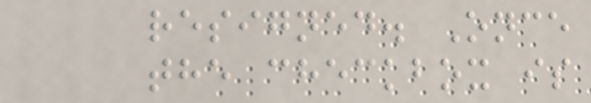resigned. Once
the checkbox is
